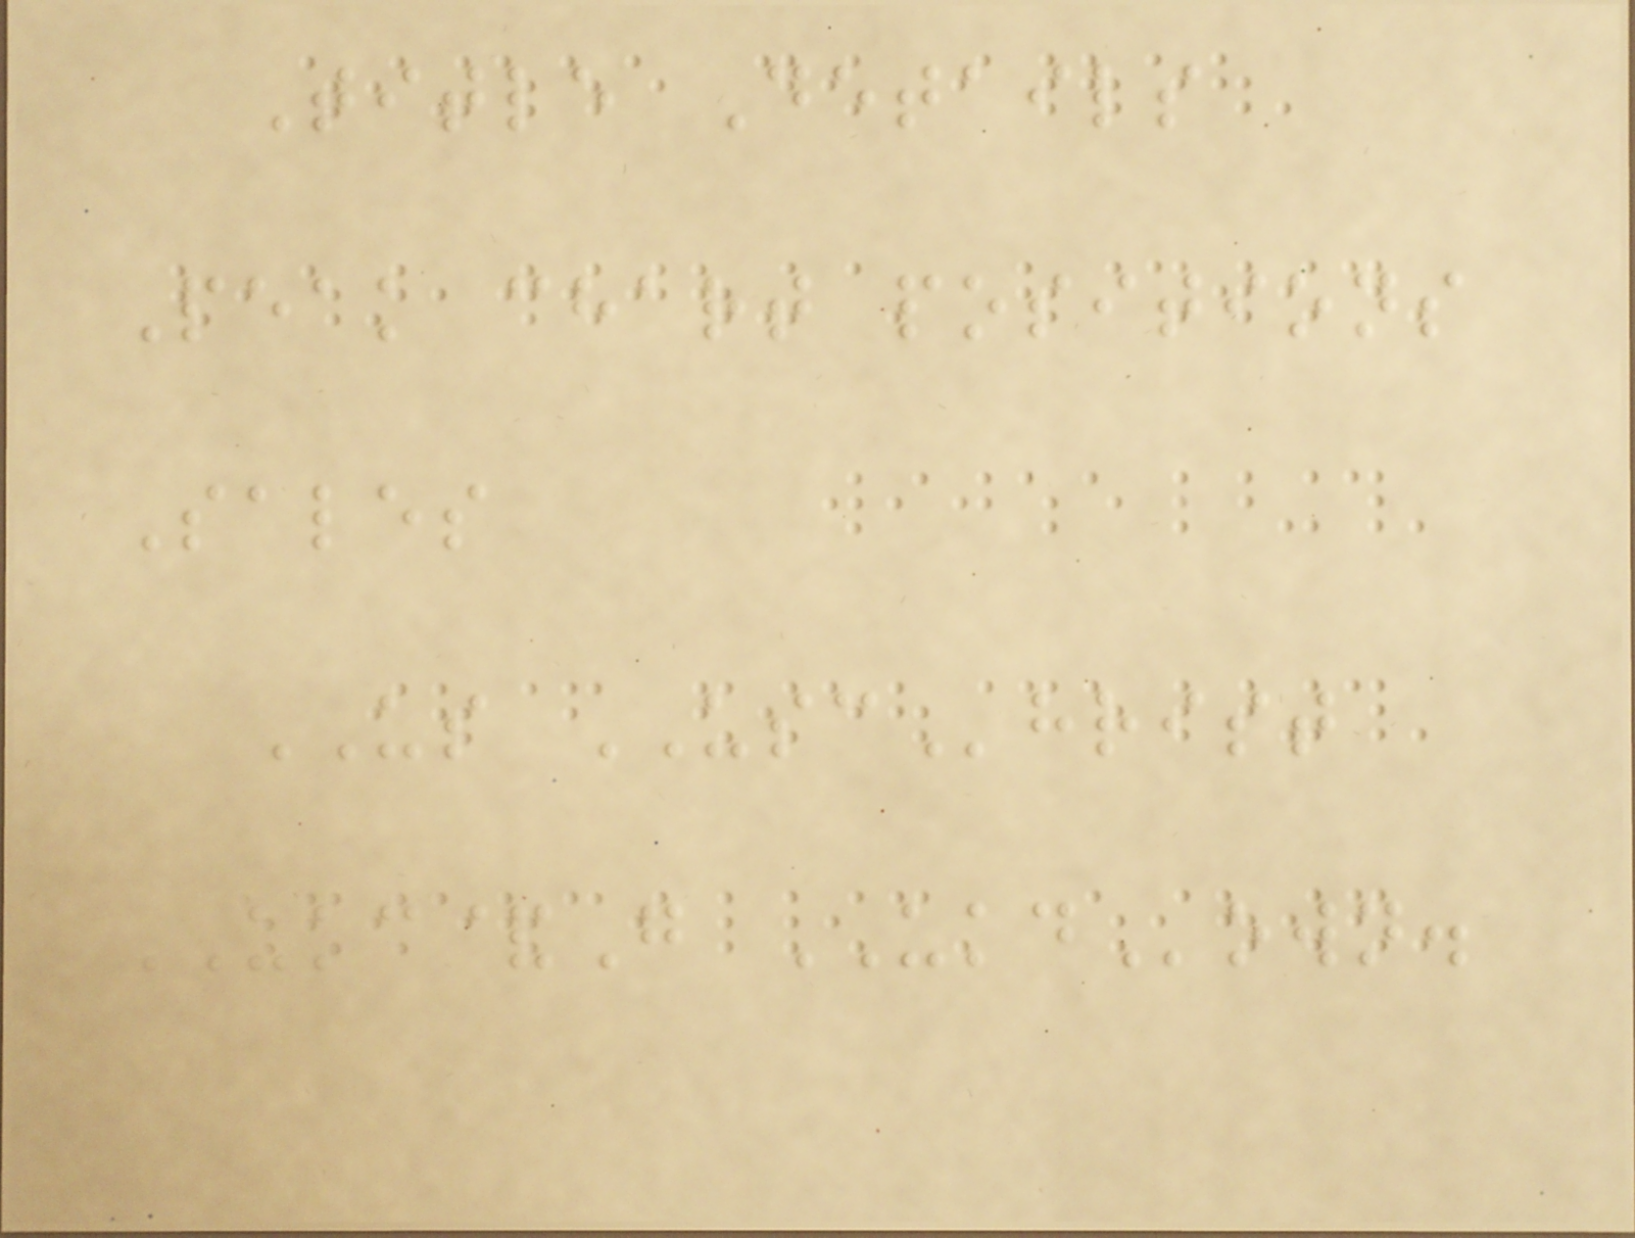Title Details
Peak chart positions
Sales
US USChrist
UKC&G UKDown.
